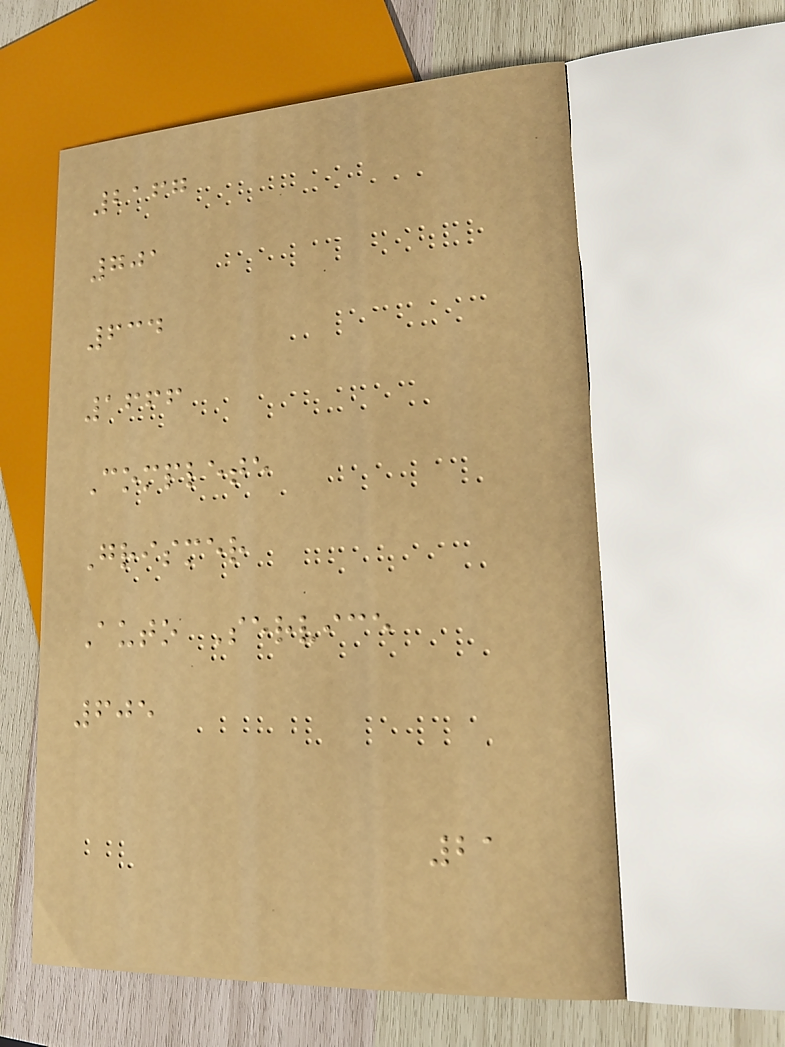2167
701
634
1666
Complete
Grismer
Auto Service
605
21
